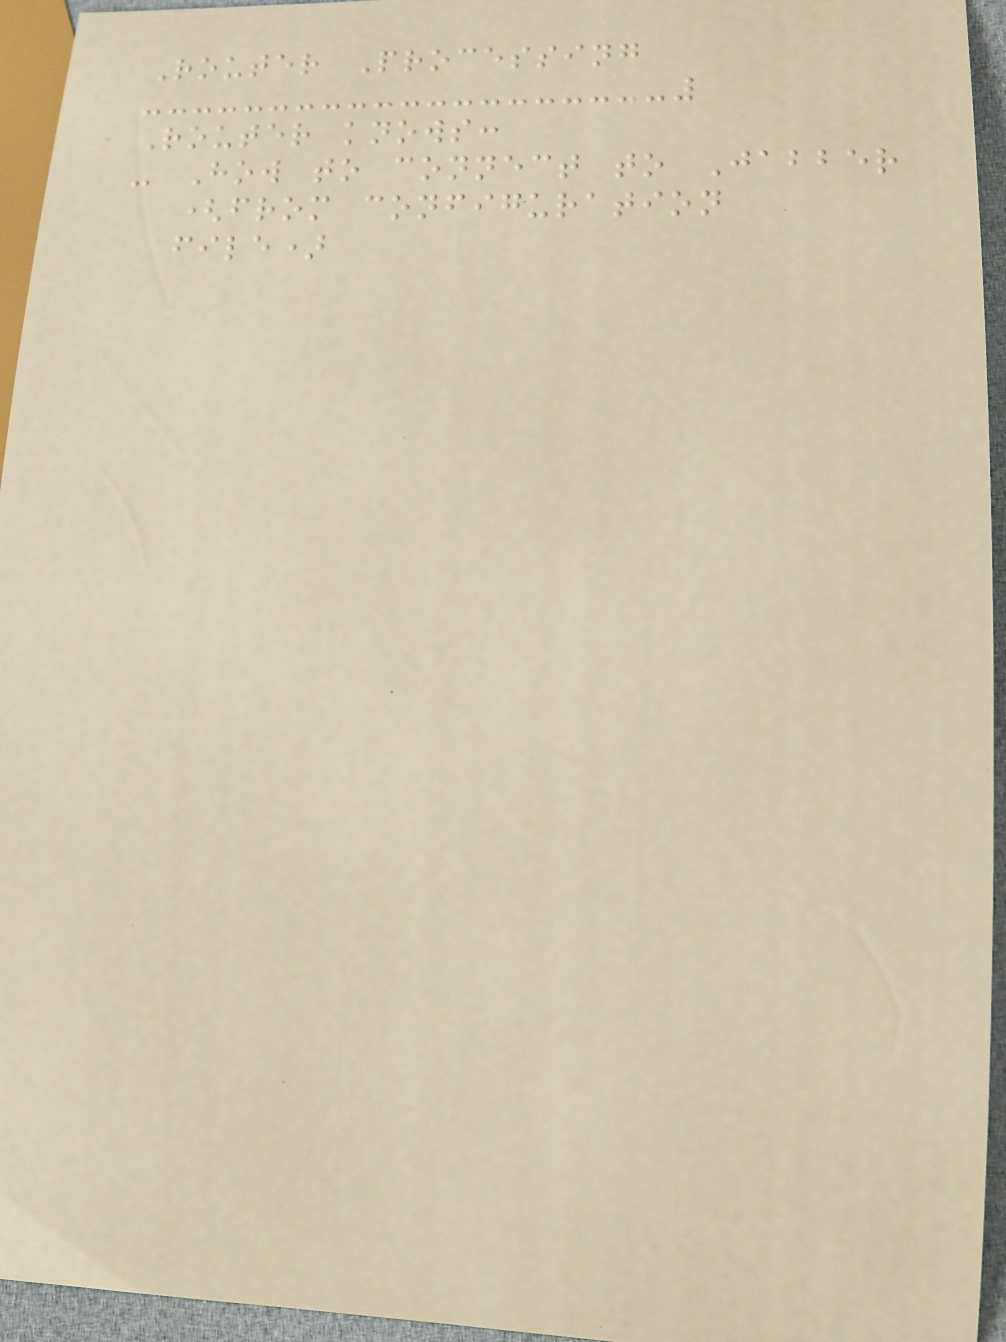Router Processing
Router knows:
- How to connect to Jabber
(from configuration
file)
